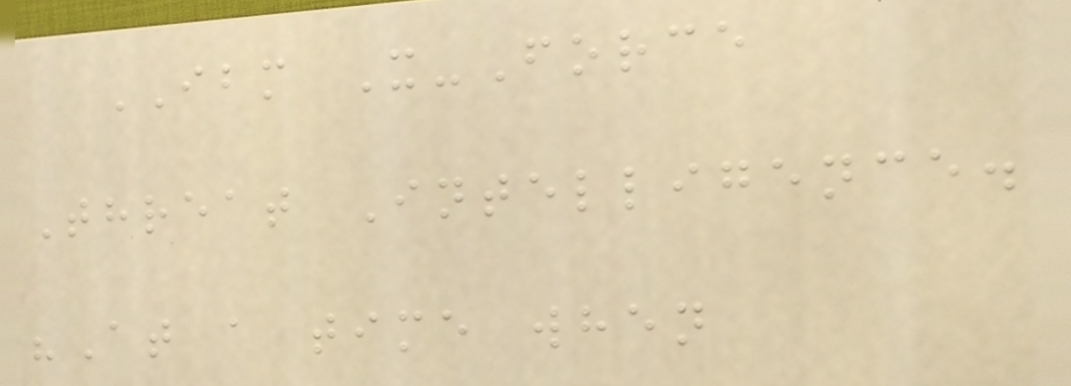IBM X-Force
Threat Intelligence.
"At a time when
